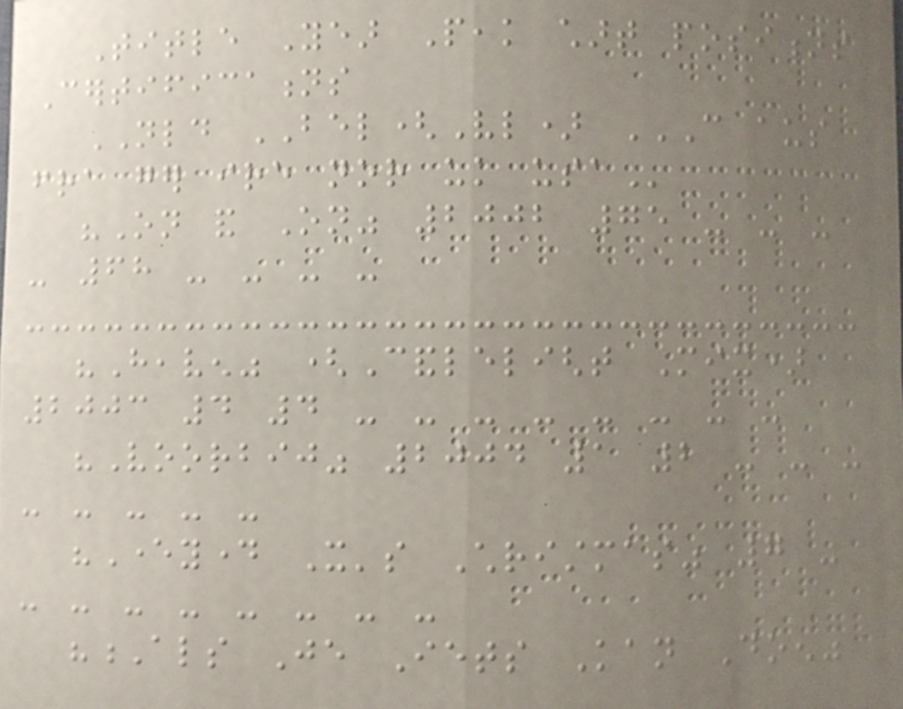Title Year Peak chart positions
Certifications
NLD BEL(Vl) CAN AUS
FRA GER IRE NOR UK USA
"On and On" 2002 75 - - -
- 68 - - - -
"Heaven" (Candlelight Mix)
2003 4 4 - - - - - - - -
"Voorbij" 2004 1 2 - - -
- - - - -
"Everyday It's Christmas" 7 -
- - - - - - - -
"Als Je Iets Kan Doen"
